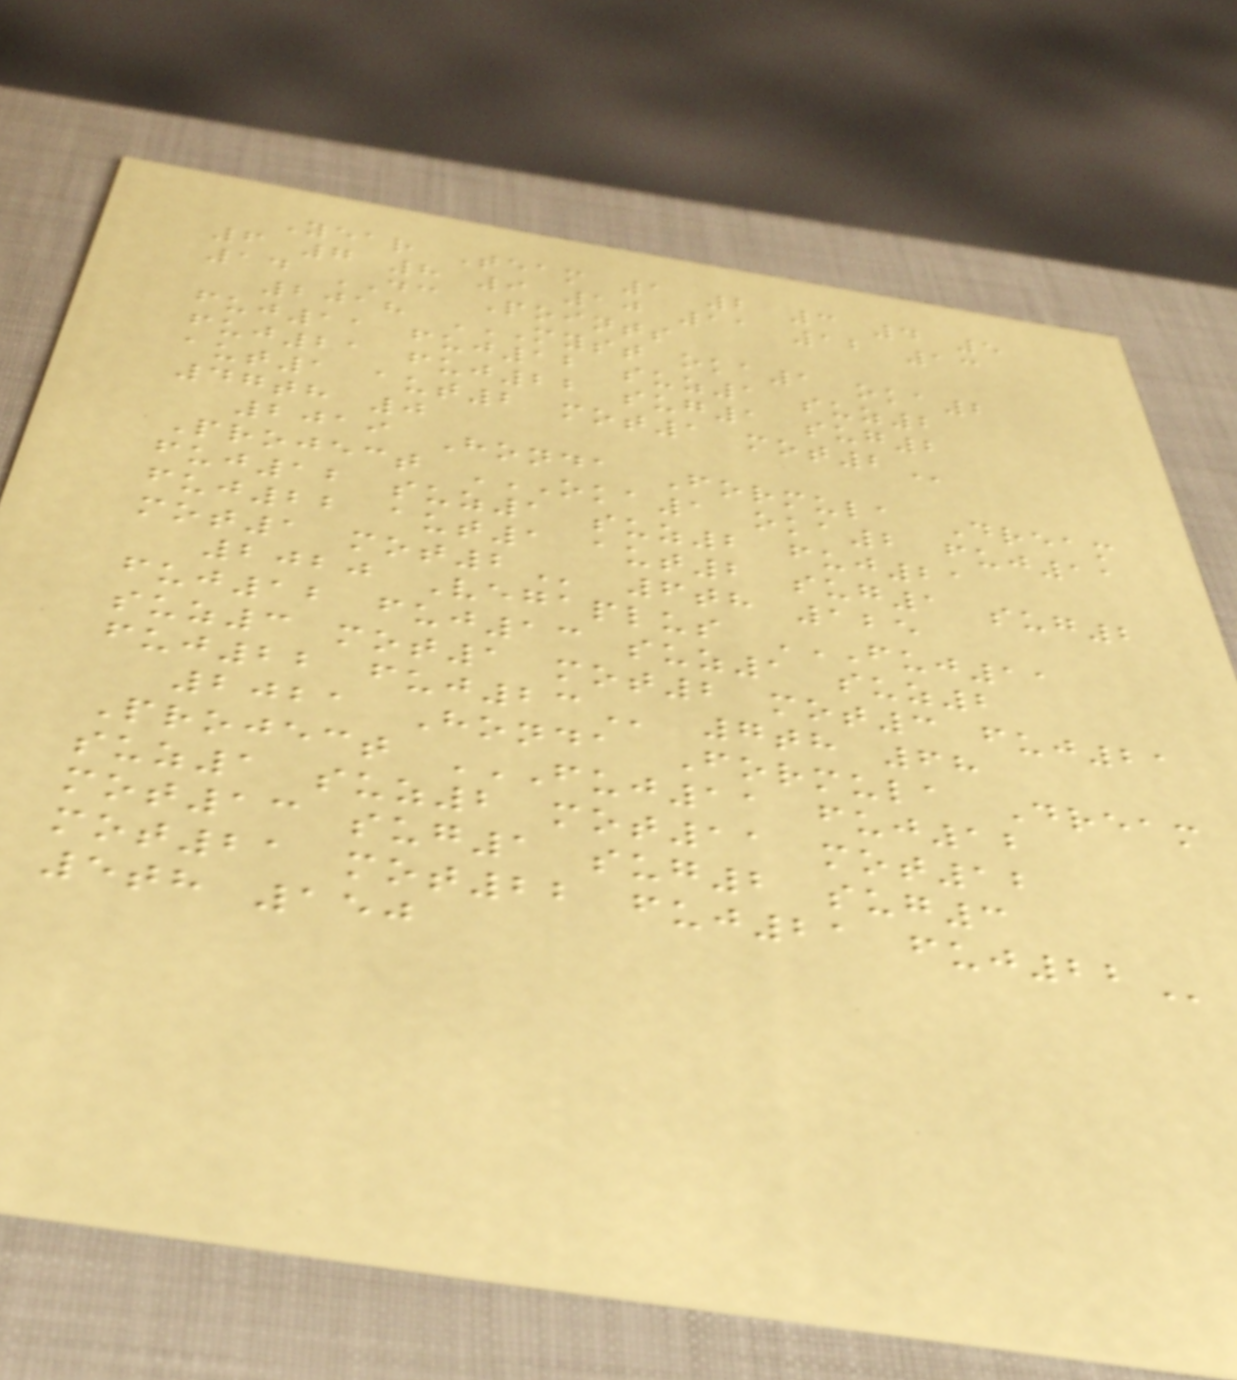Year Team 1 2 3 4 5
6 7 8 9 10 11 12 13
14 DC Points
2018 MYST OKA1 OKA2
FUJ11 FUJ12 SUZ1 SUZ2
FUJ21 FUJ22 SUG1 SUG2
AUT1 AUT2 MOT1 MOT2
47th 0
2019 Honda Formula Dream
Project OKA1 OKA2 FUJ11
FUJ12 SUZ1 SUZ2 FUJ21
FUJ22 AUT1 AUT2 SUG1 SUG2
MOT1 MOT2 6th 125
2020 Vegaplus FUJ11
FUJ12 FUJ13 SUZ1 SUZ2
SUZ3 MOT1 MOT2 MOT3 FUJ21
FUJ22 FUJ23 7th 68
2021 Honda Formula Dream
Project FUJ11 FUJ12
SUZ1 SUZ2 MOT11 MOT12
MOT13 SUG1 SUG2 SUG3
MOT21 MOT22 FUJ21 FUJ22
5th 150
